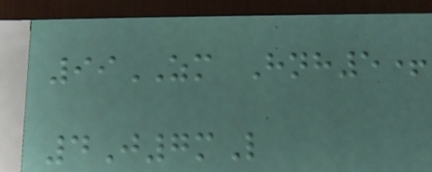99ZM Hnh5+
4J7mL
